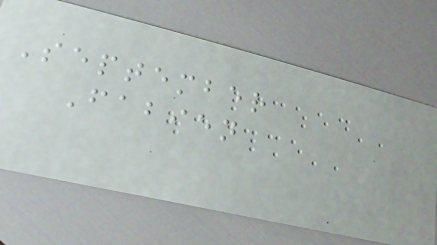September
Fabien
